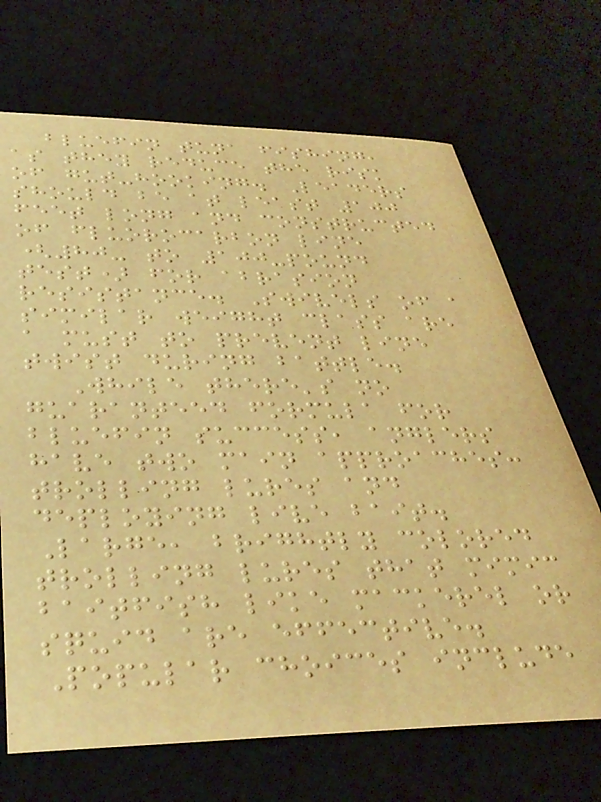bluefin tuna fishing,
as they reduce the risk
of gut-hooking. Leaders
should be at least 100
feet long and constructed
of fluorocarbon line
(80- to 100-pound
test) for abrasion
resistance. Swivels of a
similar weight class are
a must to prevent line
twist during battle.
While there's no
guaranteed formula for
bluefin success, anglers
have two main approaches:
trolling lures and
deploying live bait.
Large, brightly colored
trolling lures that mimic
baitfish like mackerel or
squid are effective.
Popular choices include
